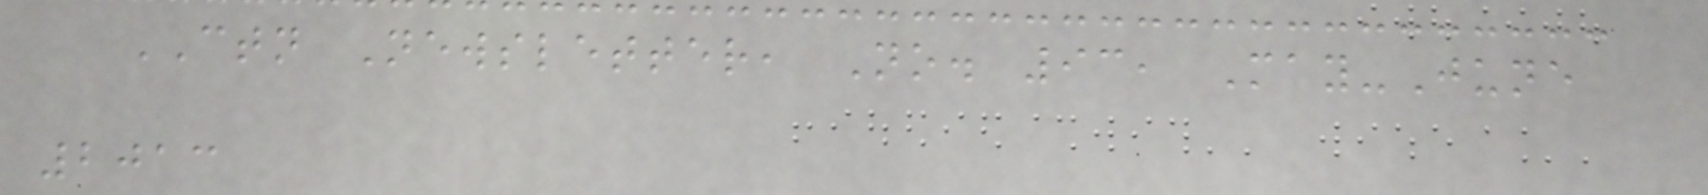CTN Newsletter, No. 93, May-June
2013
